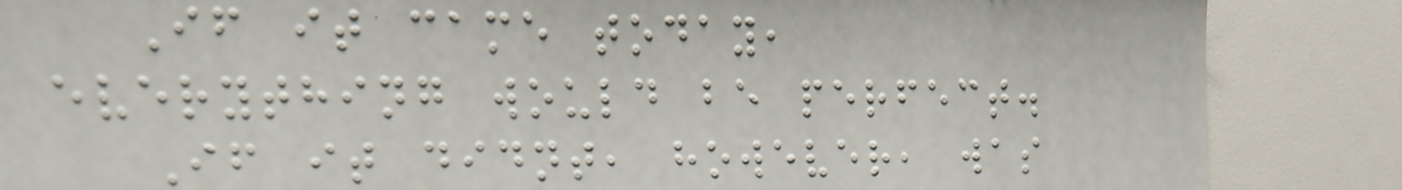If it came today,
everything would be perfect.
If it didnt, however, was
